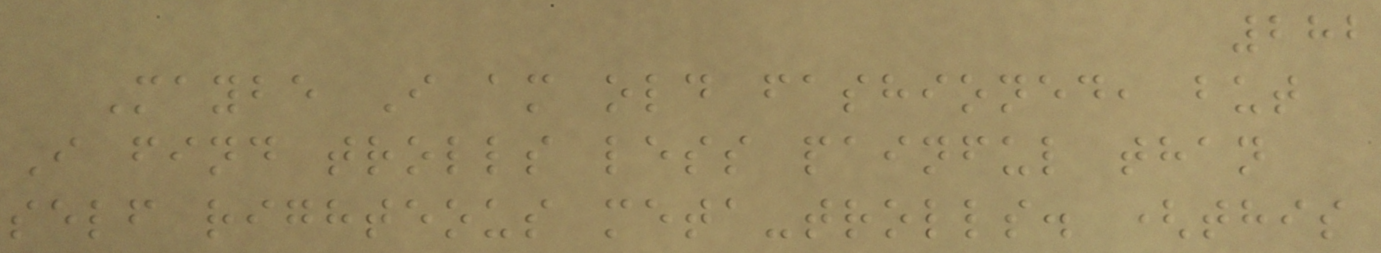282
Maybe I am old fashioned, but
I find trolls less painful than
self righteous meta-trolls. (this
